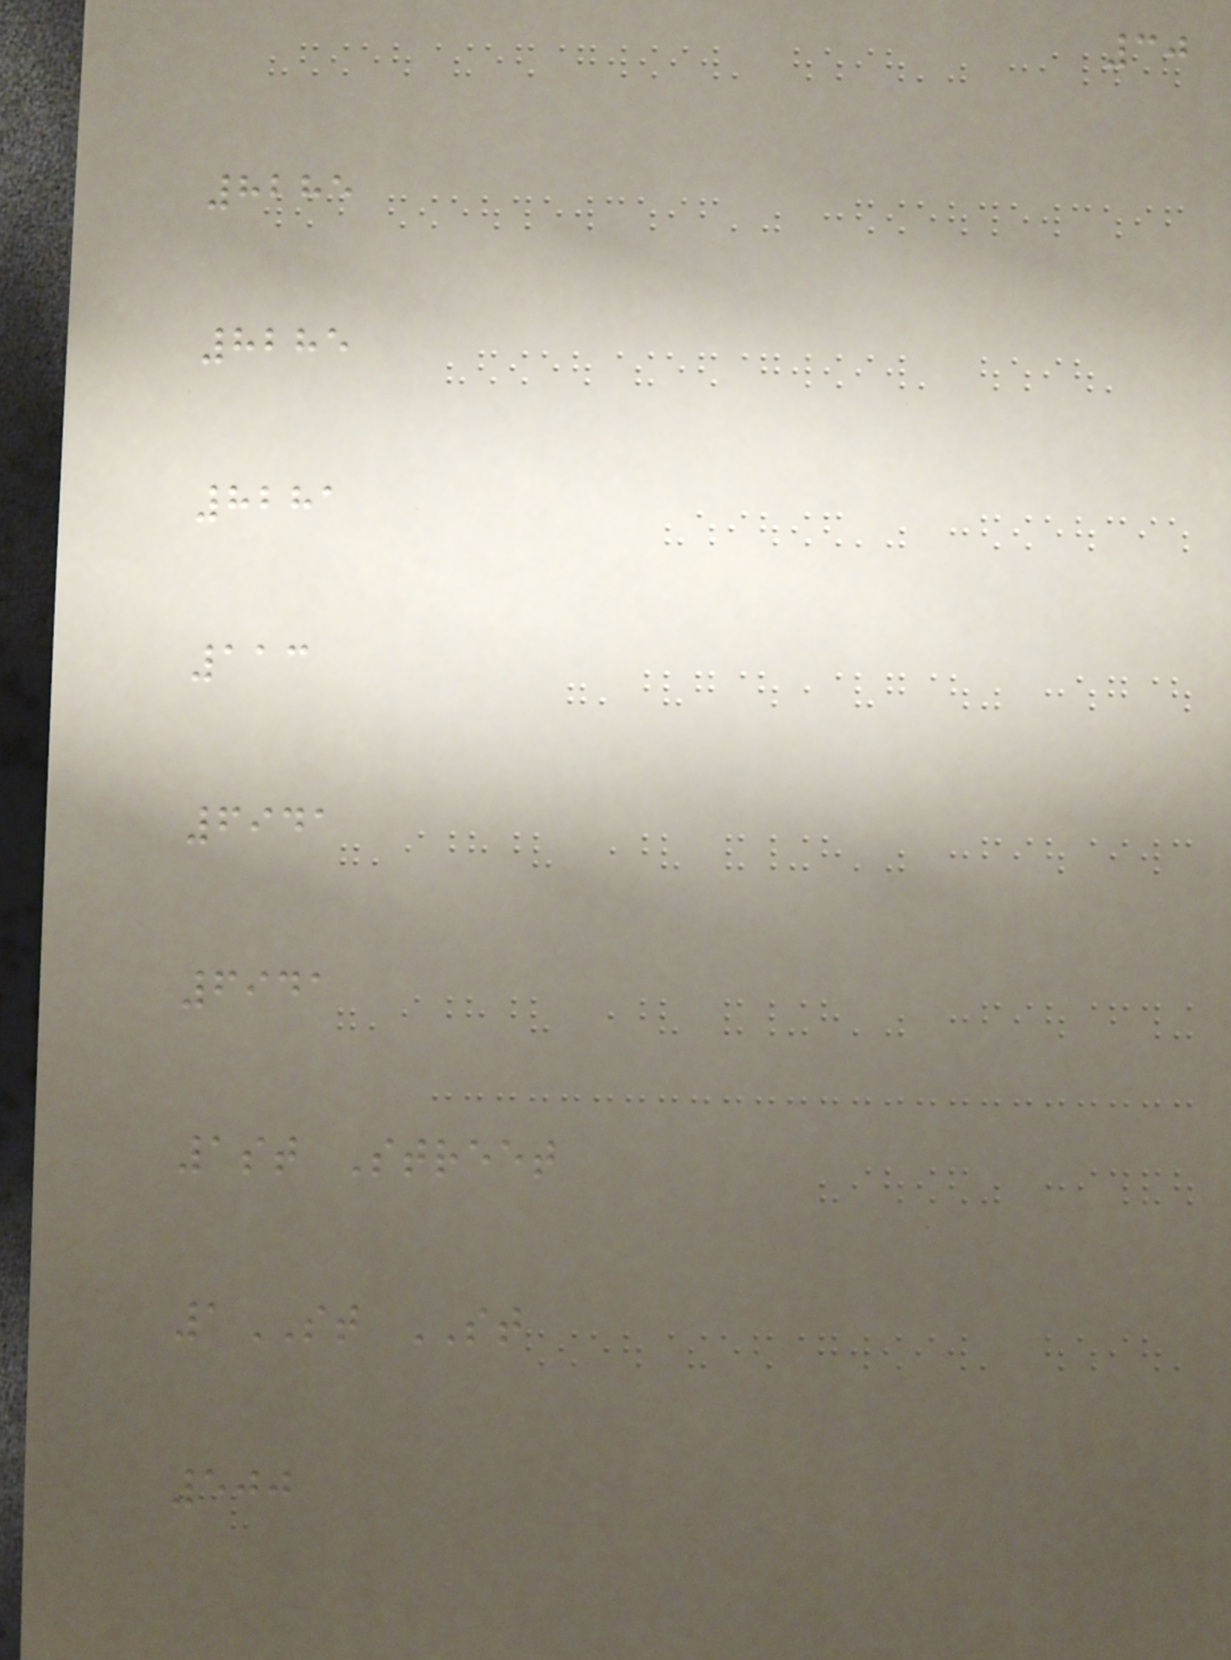30
8285
8285
8281
113
6941
6941
1st Street
1ST ST
500
